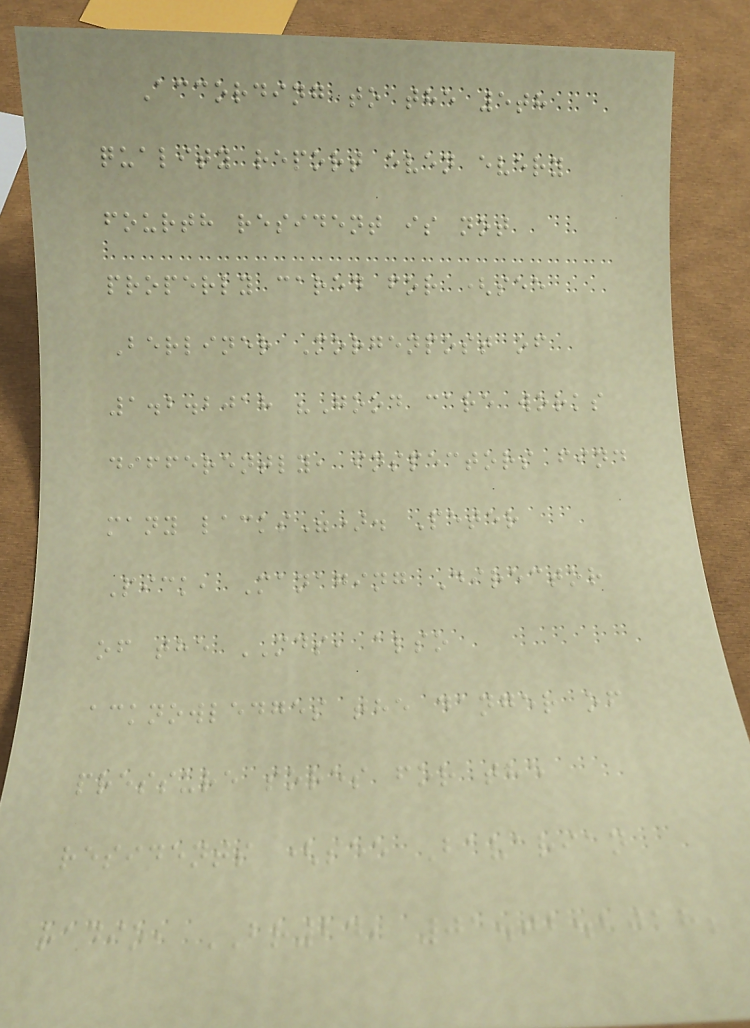According to the 5th
quality report even every
fourth resident is not
properly cared for (see
Berliner Morgenpost of
1.2.2018 "Good care works
differently, inspectors find
many lacks"). Peter
Pick, Managing Director
of the MDS, also
acknowledges the danger of
pressure sores for the
residents (see Bavarian
radio, BR24, 01.02.2018;
